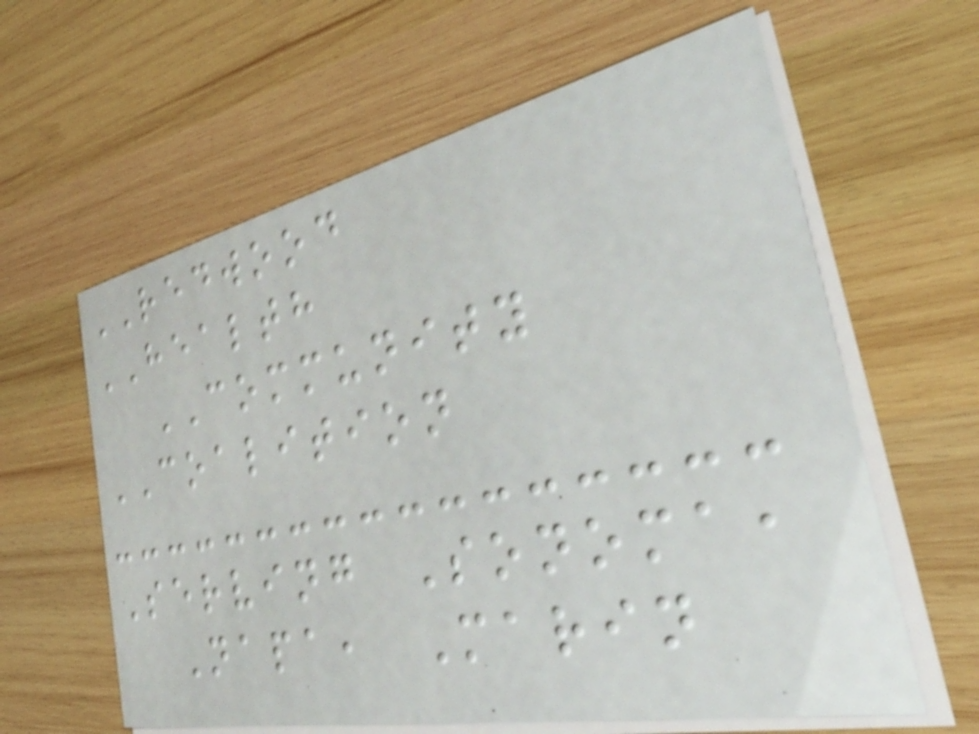REDWOOD
HEALTH
COMMUNITY
COALITION
Serving Sonoma,
Napa, Marin
